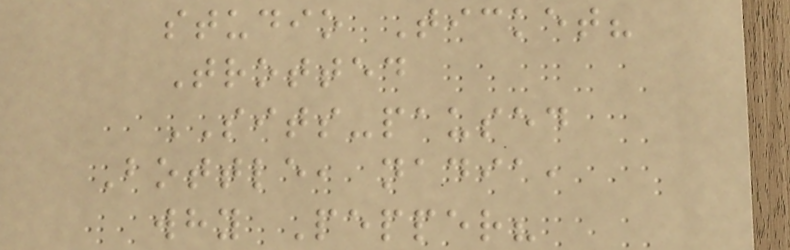studio Ticket?
Trotted
SITS-paused
Bottle, nadia,
why Pepper?
